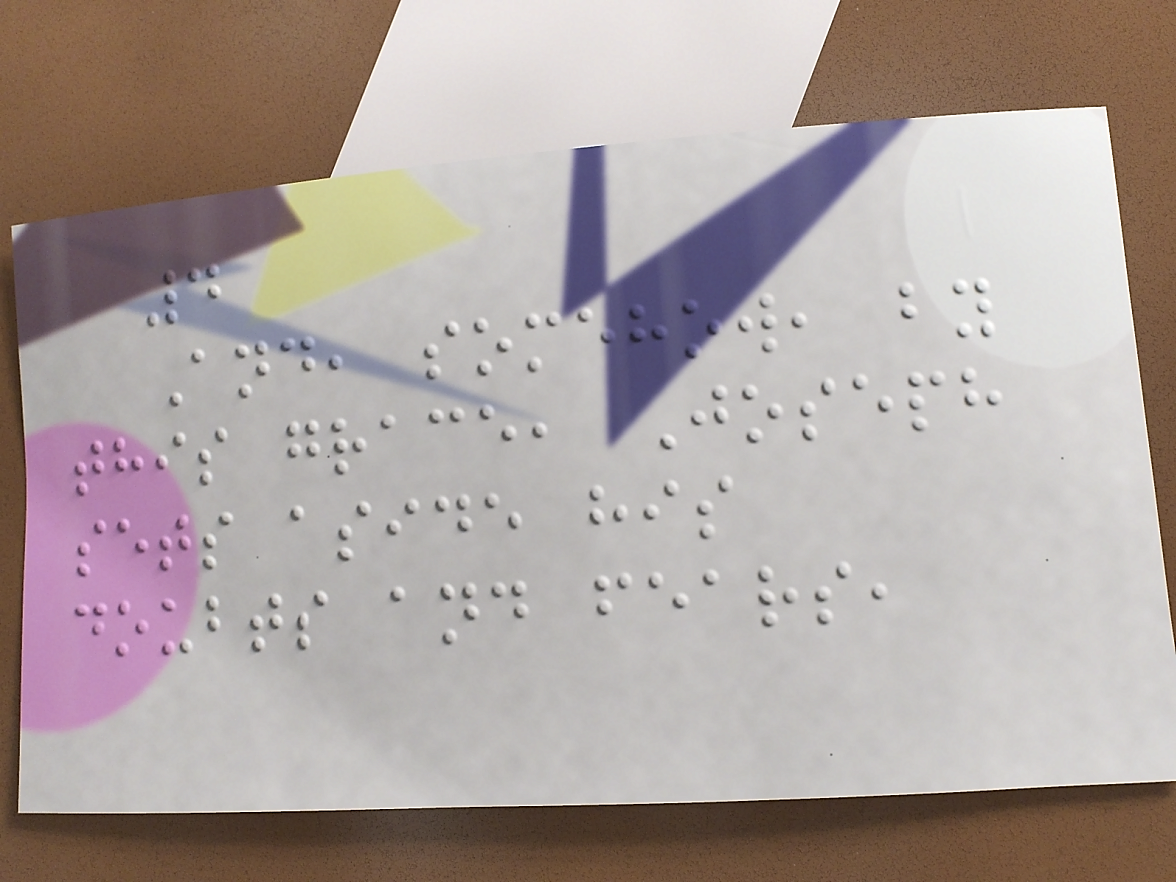4
And, somehow, by
this grace, Joseph
sets aside his
doubts and fears,
